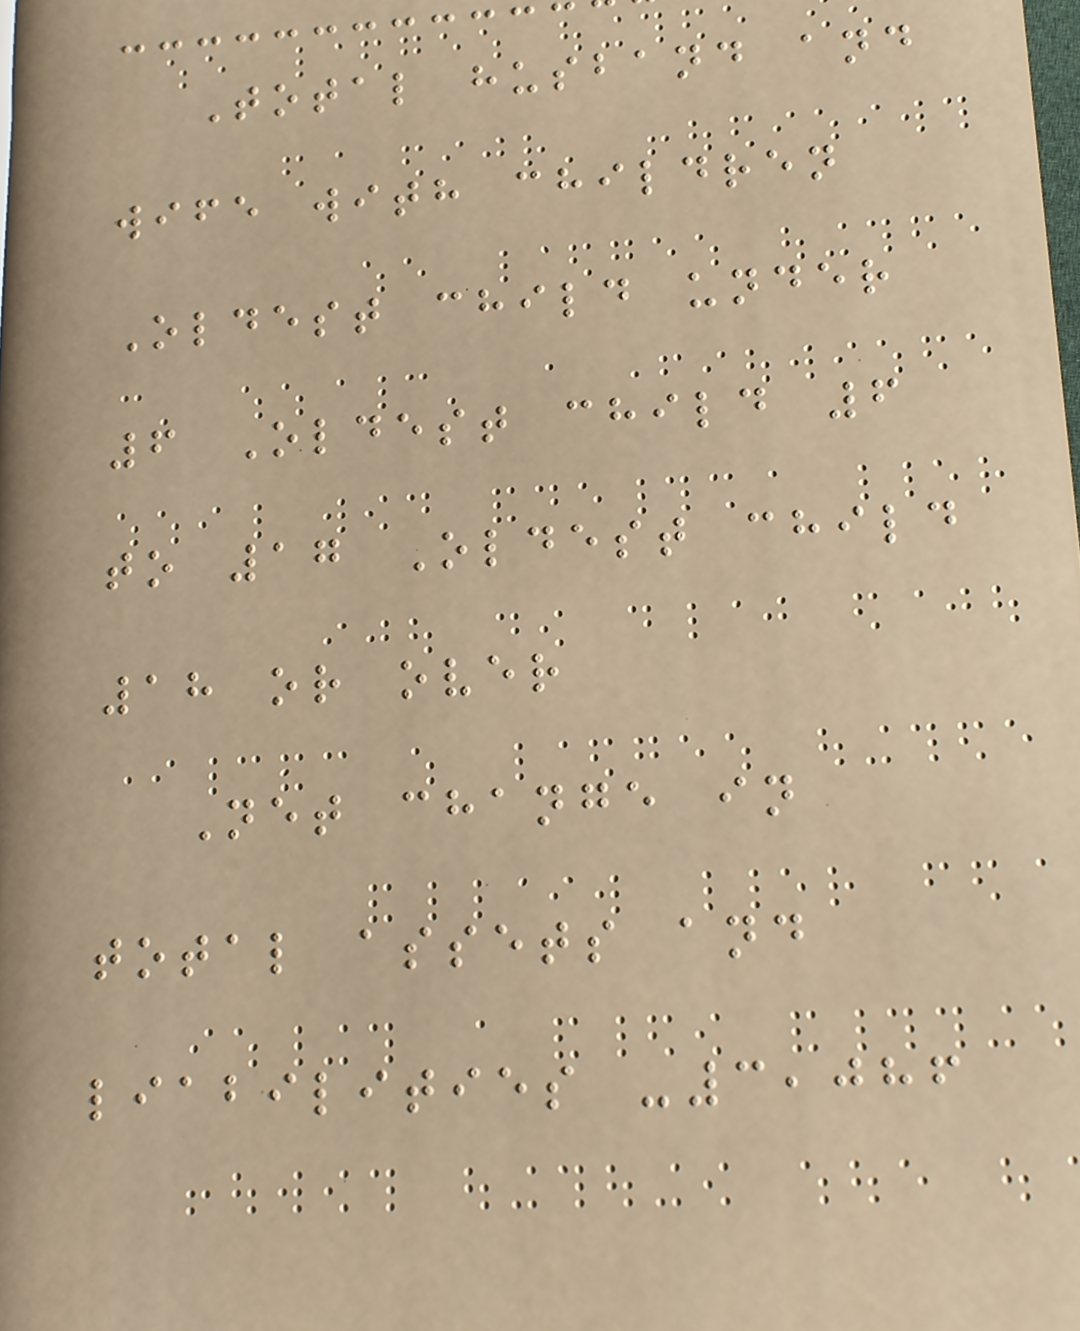Total husband and
wife with children
Oldest child under
6 Oldest child 6
to 17 Oldest child
18 or over
Net change in
total assets and
liabilities -3,086
